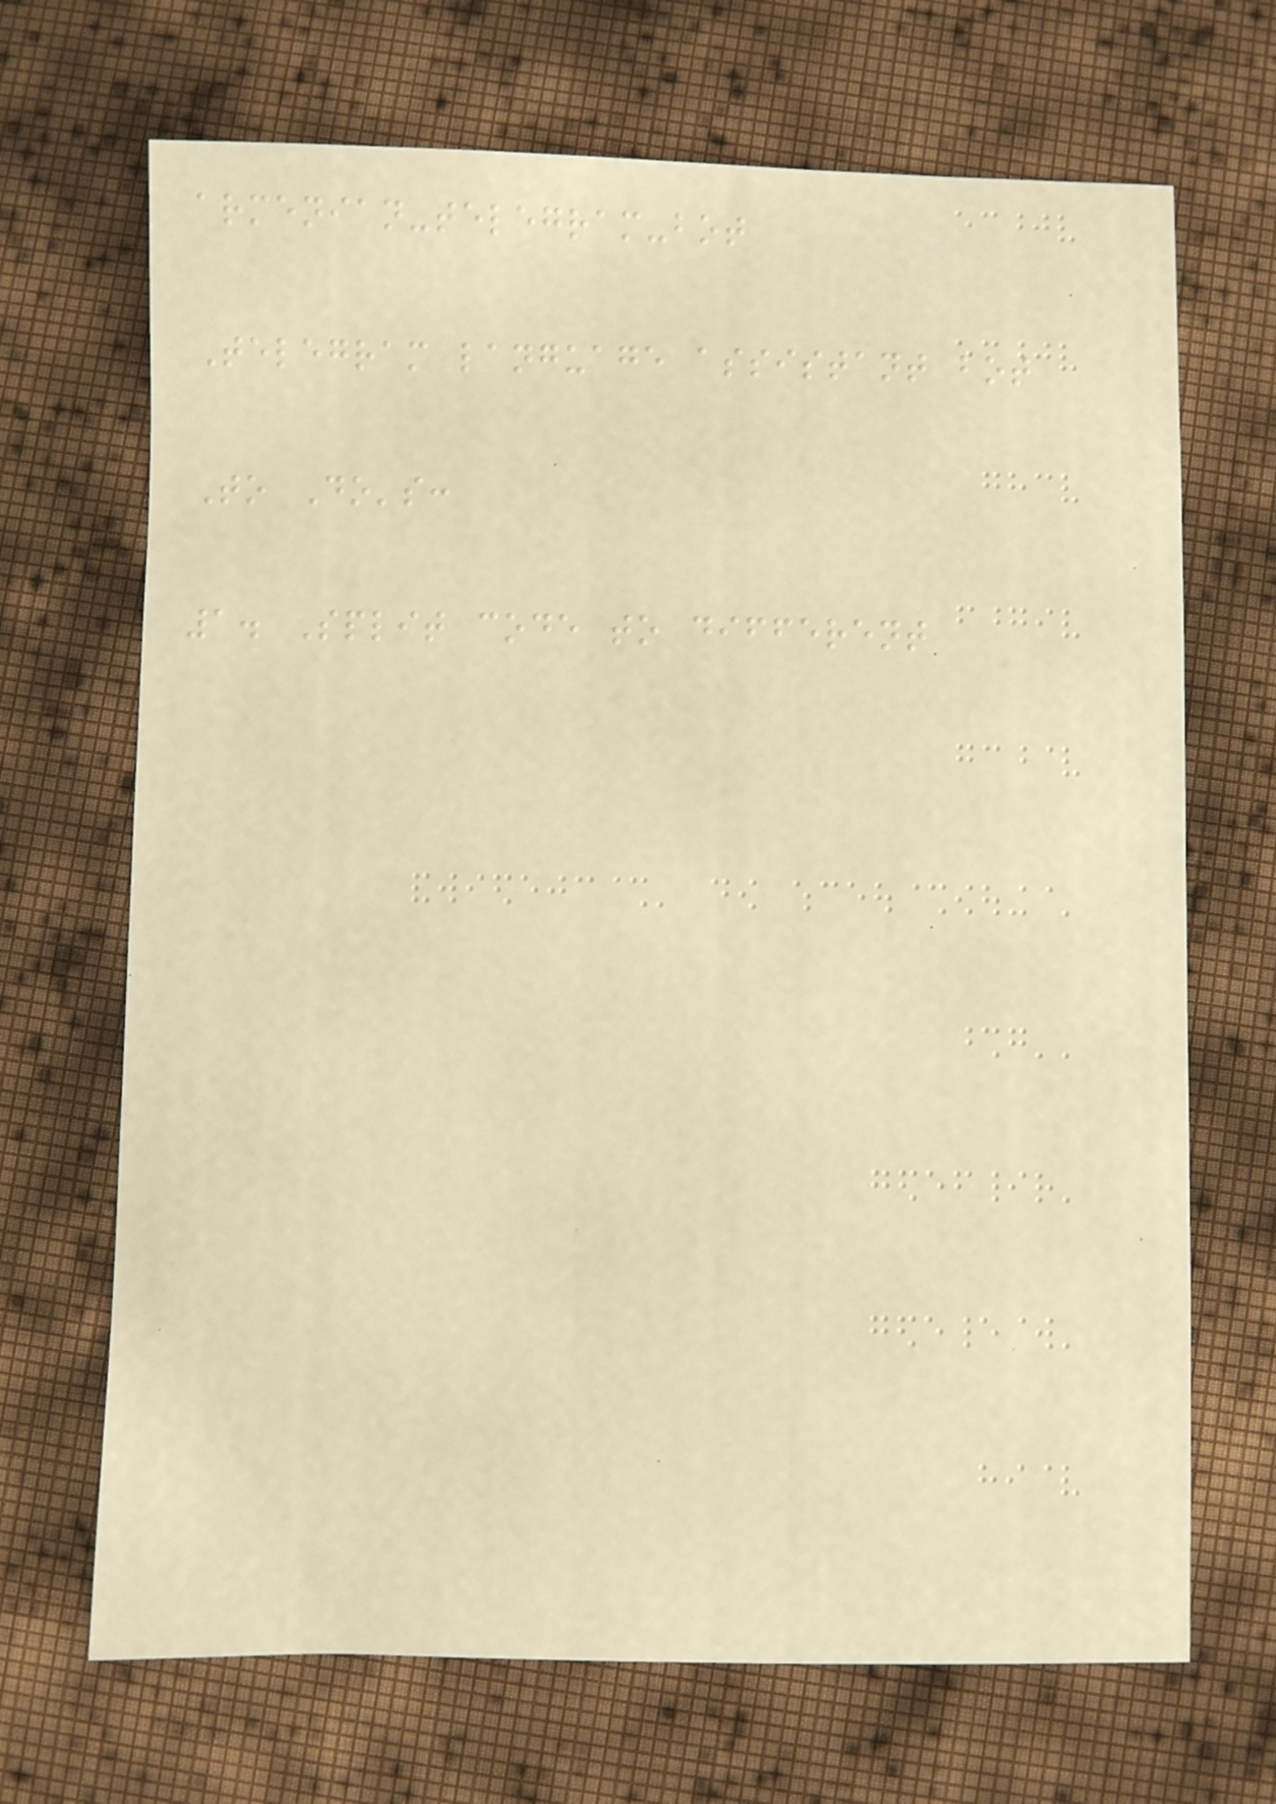armenian-telegram-bot
Telegram language assistant bot
To Do's:
1. Split code to different
